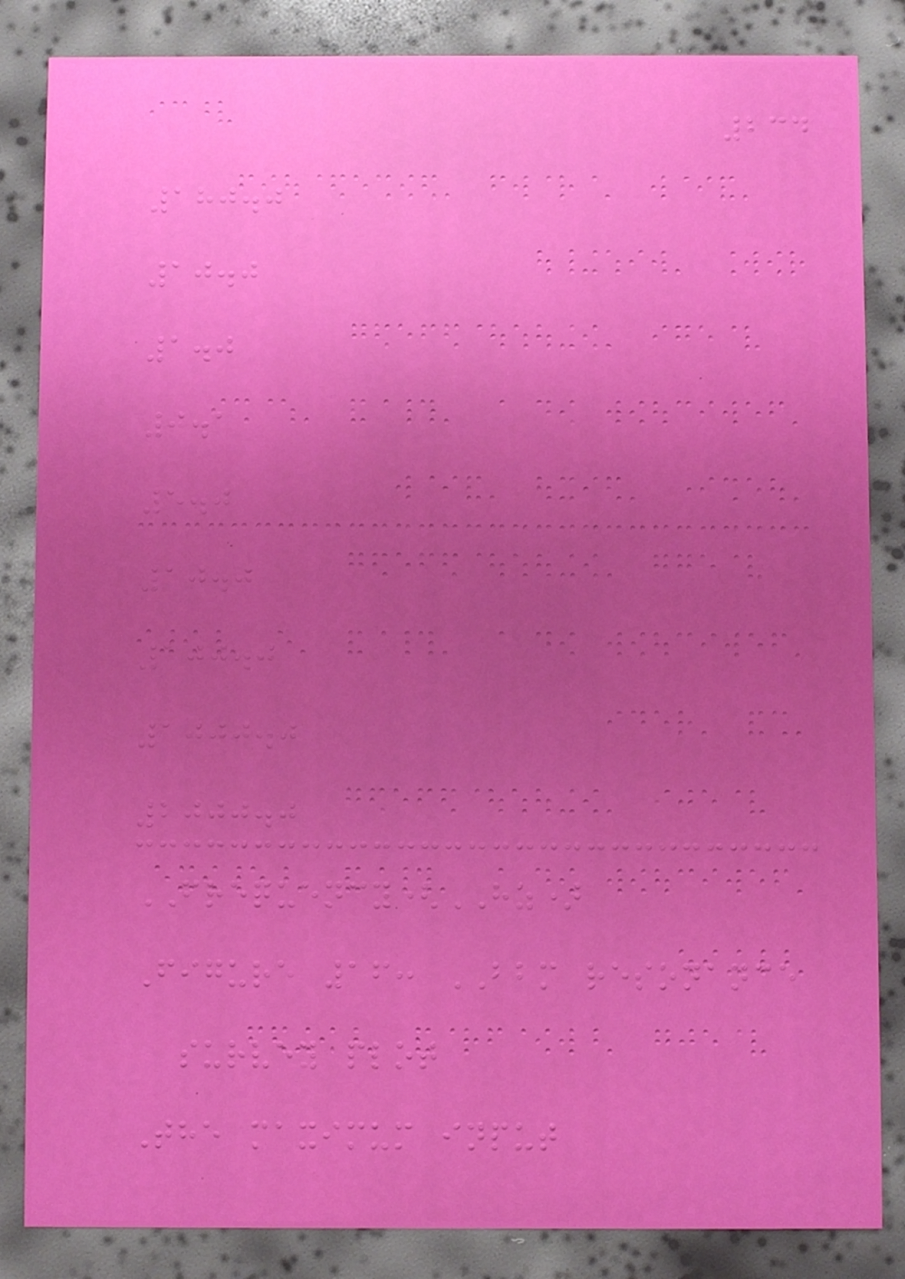234
180.0
10.0
1.0
0.1
5.0
10.0
100.0
1000.0
2000.0
FREQUENCY(HZ)
Figure 16: BBM resonance
survey plot
The maximum input
